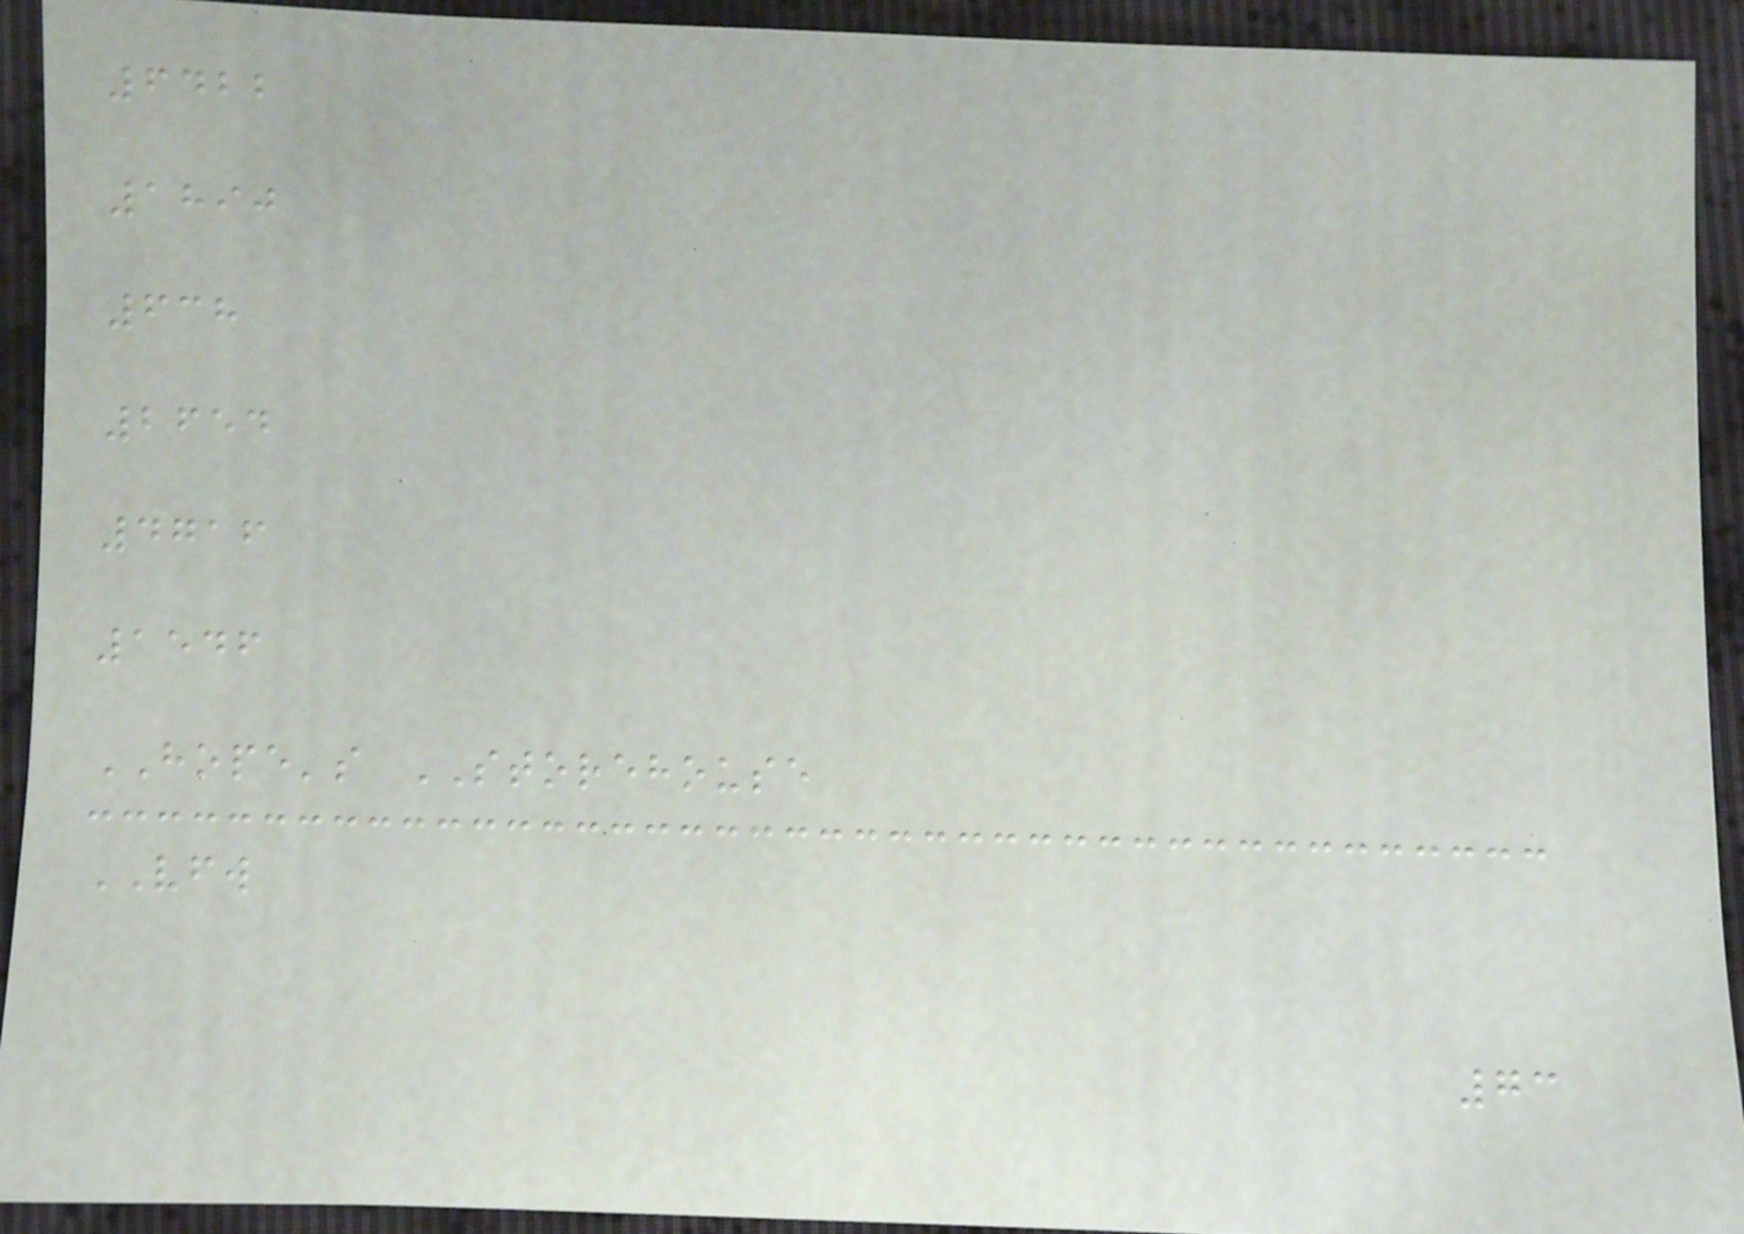6422
1890
638
2654
4716
1546
HOPE's STOREHOUSE
VFW
73
